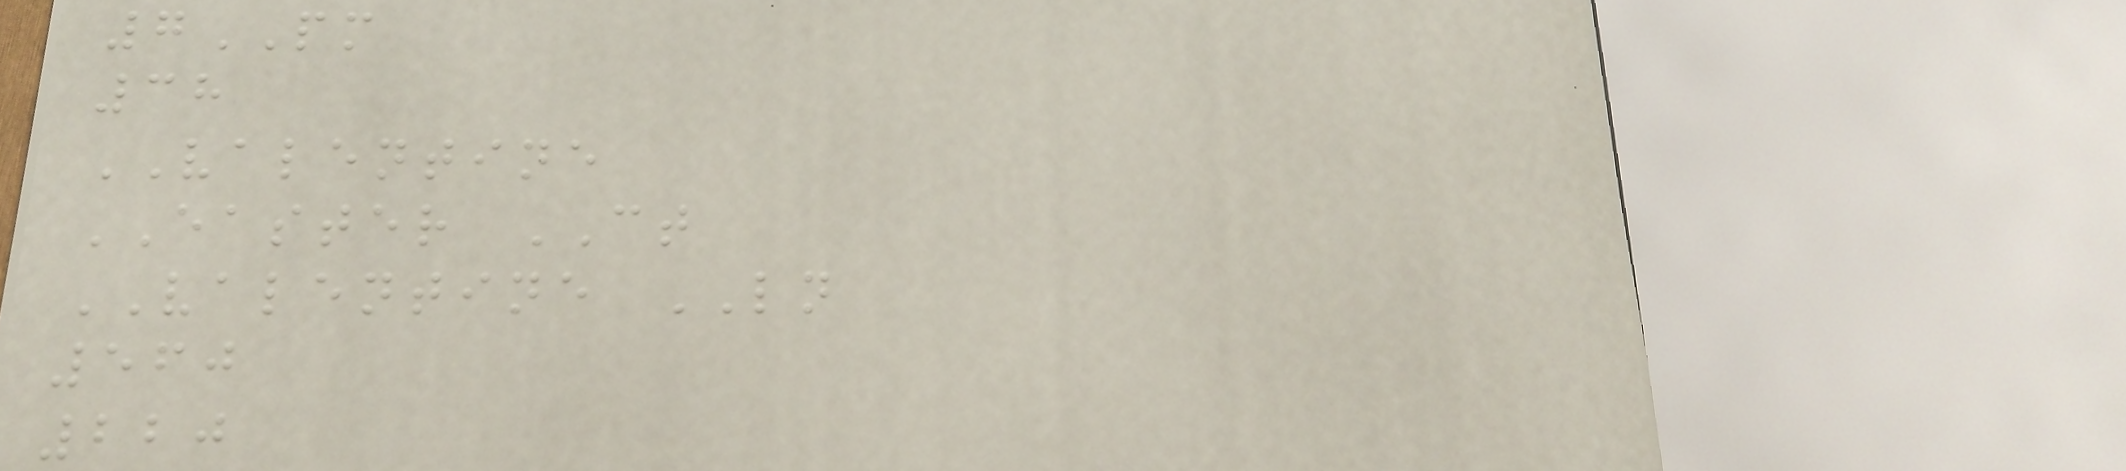7PM
38
VALENTINE
EASTER CT
VALENTINE LN
560
220
